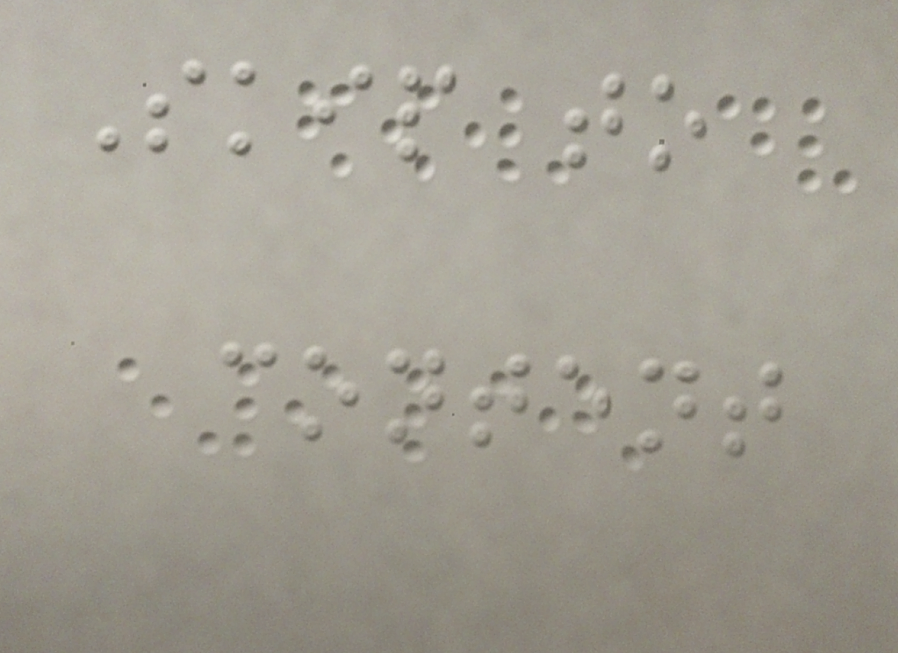Skip to
content
